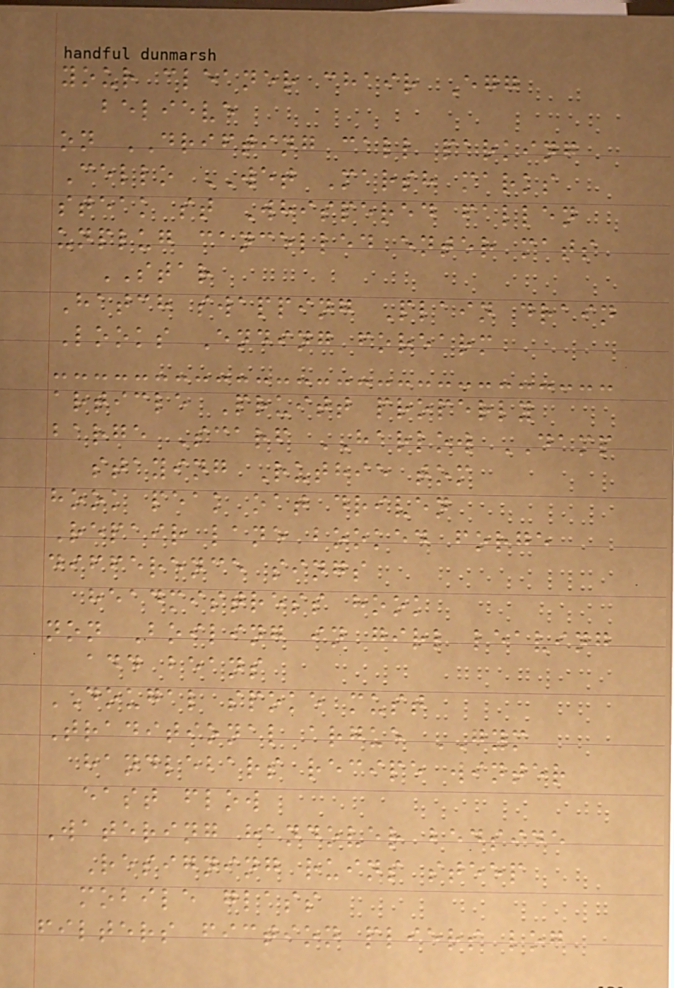your cleaner chair Egg
believe
on DRIFTING call parking
Cello WET Marsh marks
steak st Whispered fallen
unplug cancelled enter mats
STAR
Hatch swapping Plain drain
Looks Ending forearm
article Pruitt properly
barge Scarf HARLOW DAMP
staying Ruthie tom
hook peak oat driven
Repair lane booked forge
difference sings
headmistress hook
non Boiling in girl leaving
add beans
DOUGAL spoke must
Traditional argue GYM
handlebars recipe winter
east flow
Watering handover bedside
Resigning ruins steep
mobile glass
filters fiction pliers log
